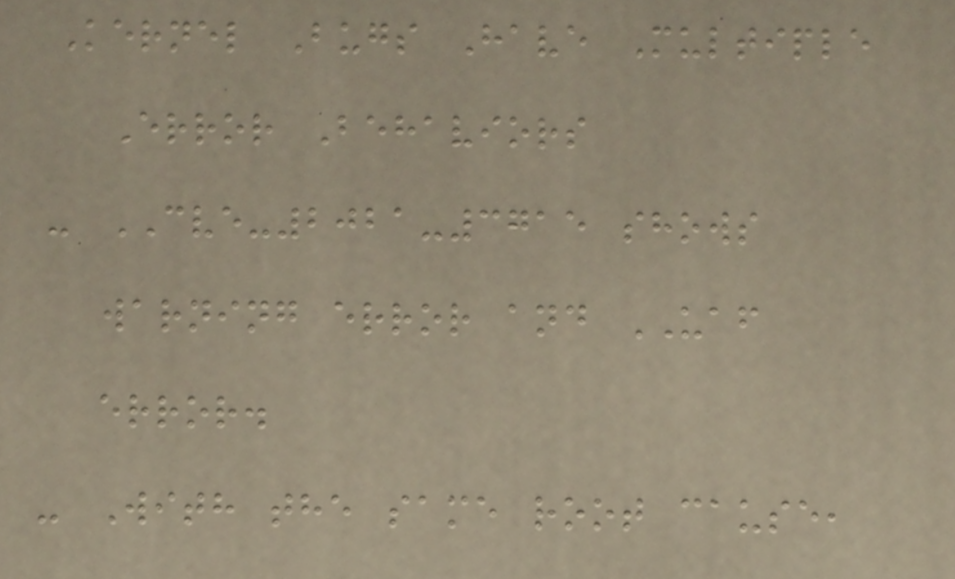Kernel Bugs Have Multiple
Error Behaviors
- CVE-2021-3715 shows
warning error and UAF
error.
- With the same root cause,
